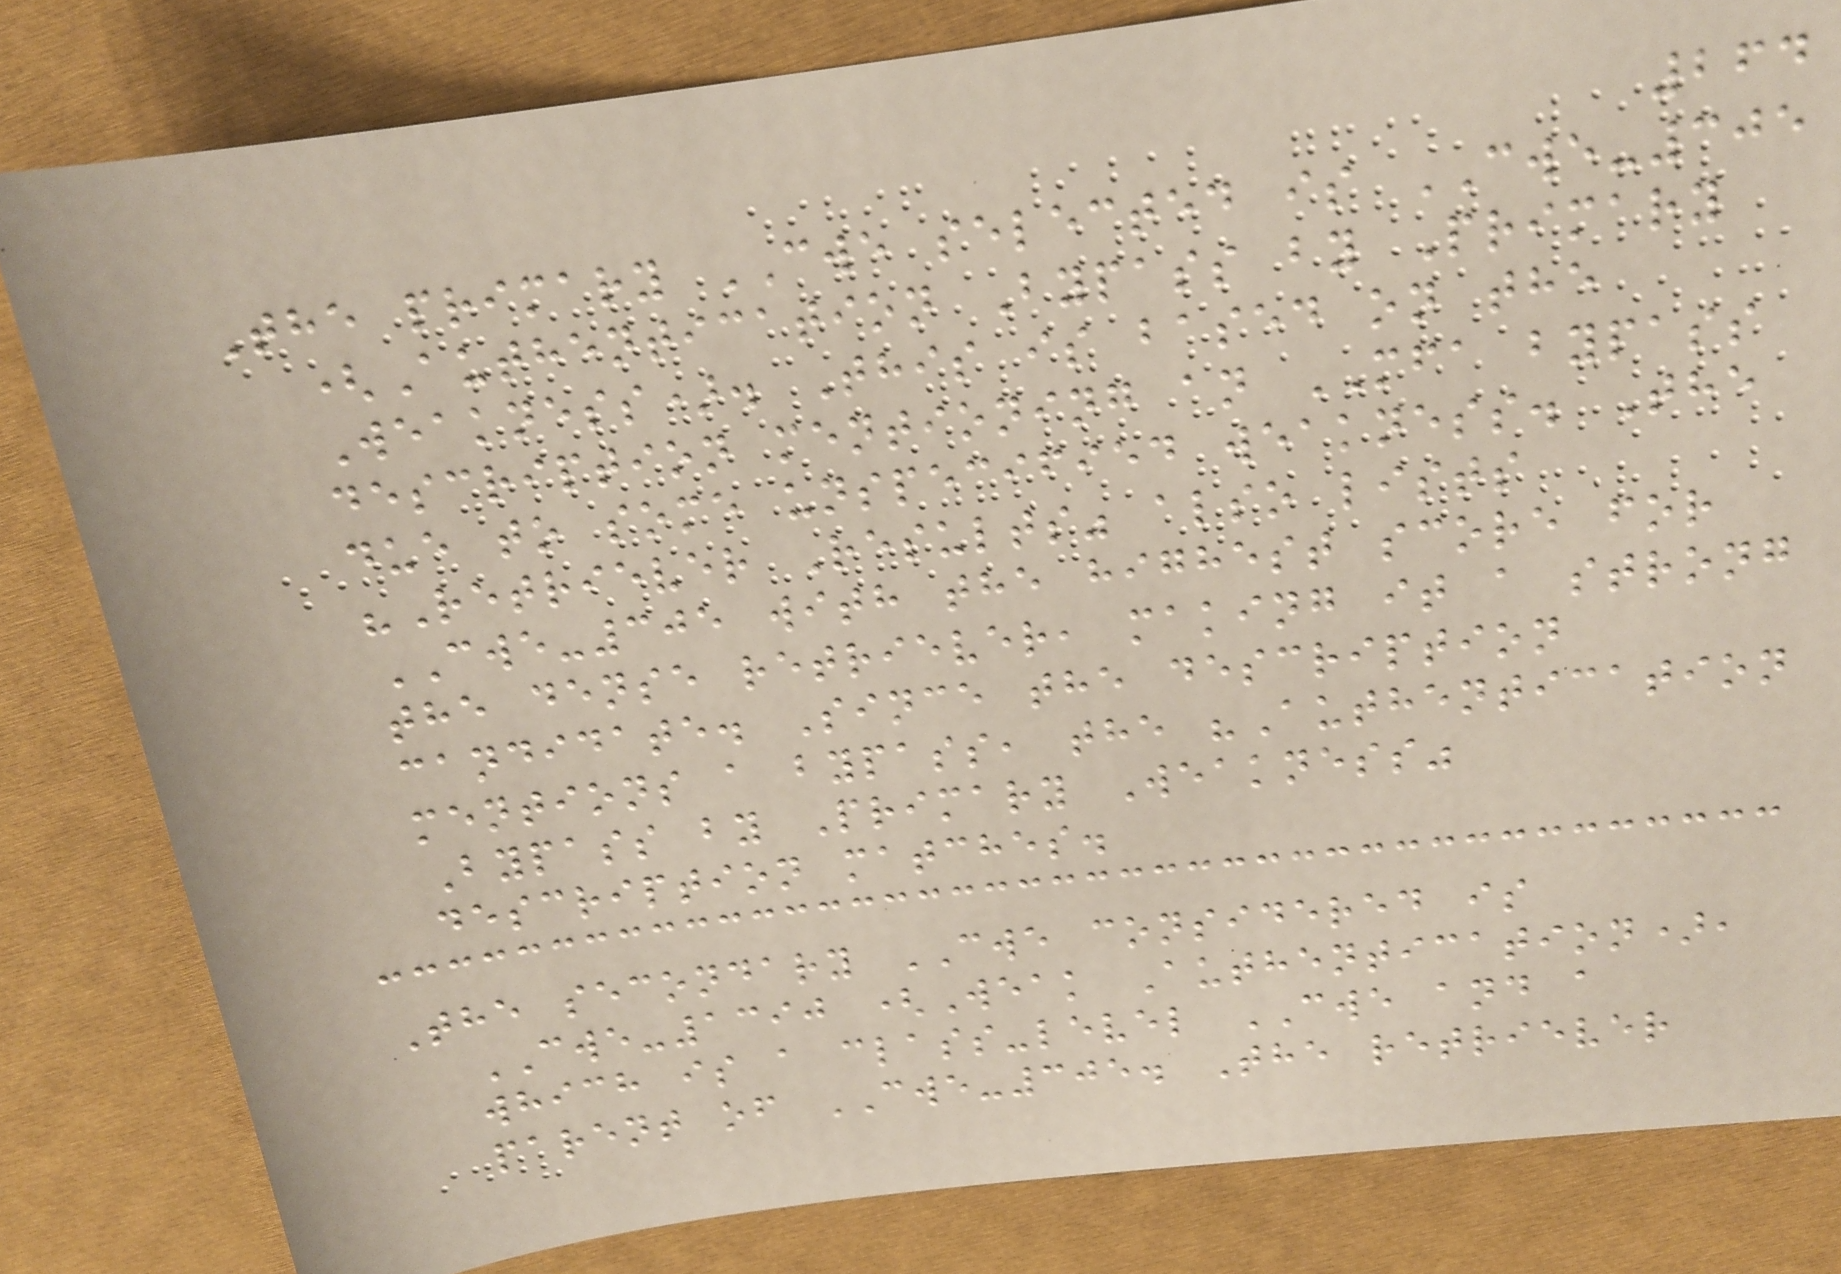264
The primary CWE selected is CWE-305
(Authentication Bypass by Primary
Weakness). This is based on the
description mentioning an MFA bypass
due to some unspecified weakness. The
"Retriever Results" also lists
CWE-305 with the highest score for
the dense retriever, making it a strong
candidate. Since the description
mentions a bypass, the "Authentication
Bypass by Primary Weakness"
description matches.
The secondary CWE considered is
CWE-1390 (Weak Authentication),
which is a class-level CWE and a
parent of CWE-305. The retriever
